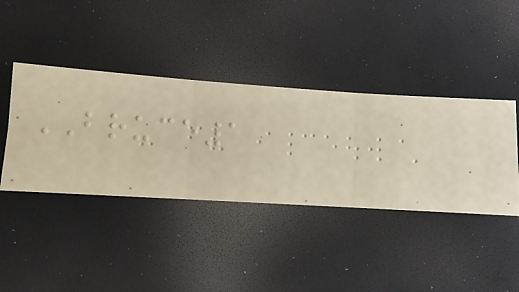BRUCE1
